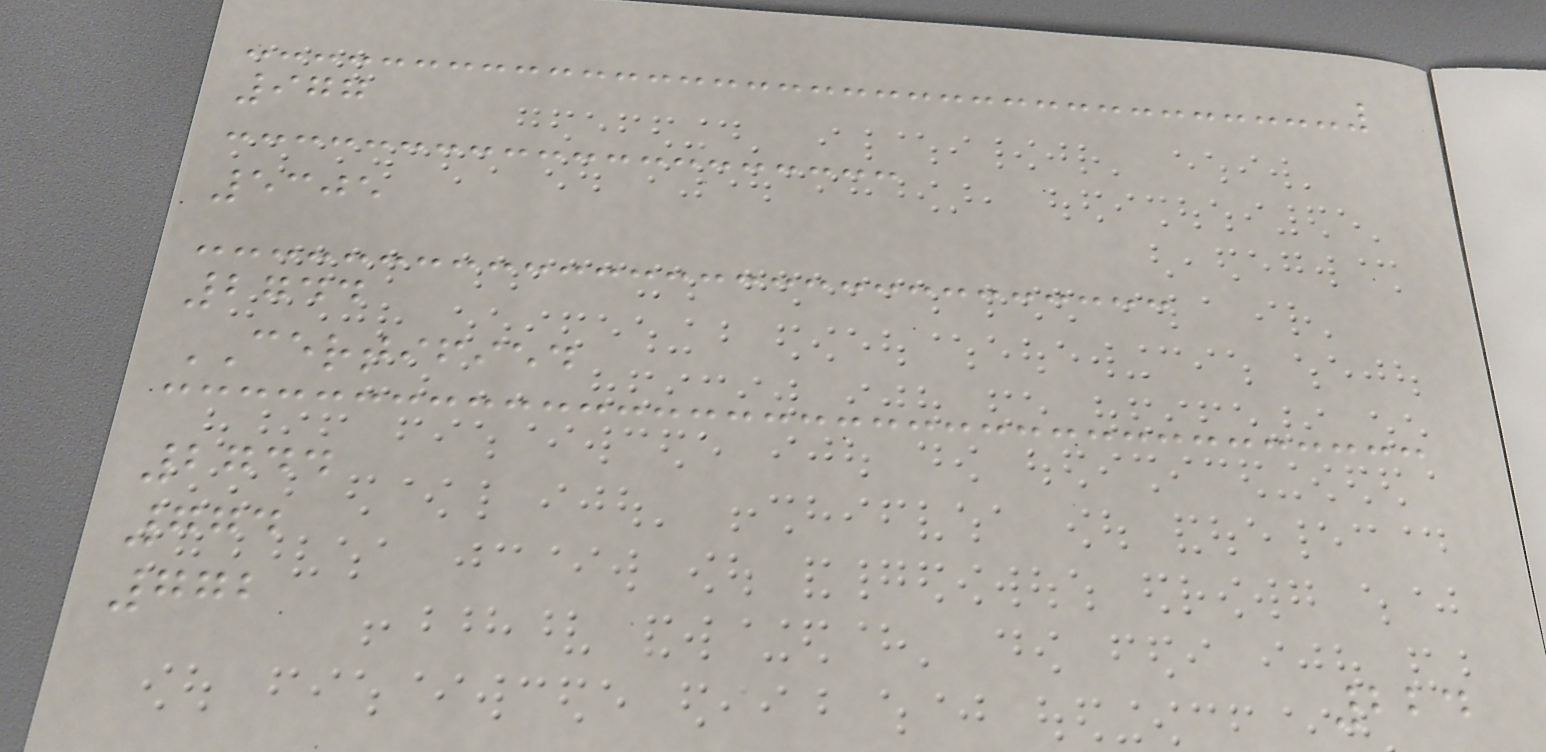977
5305
2744
CERTIFIED
2744
774
772
224
